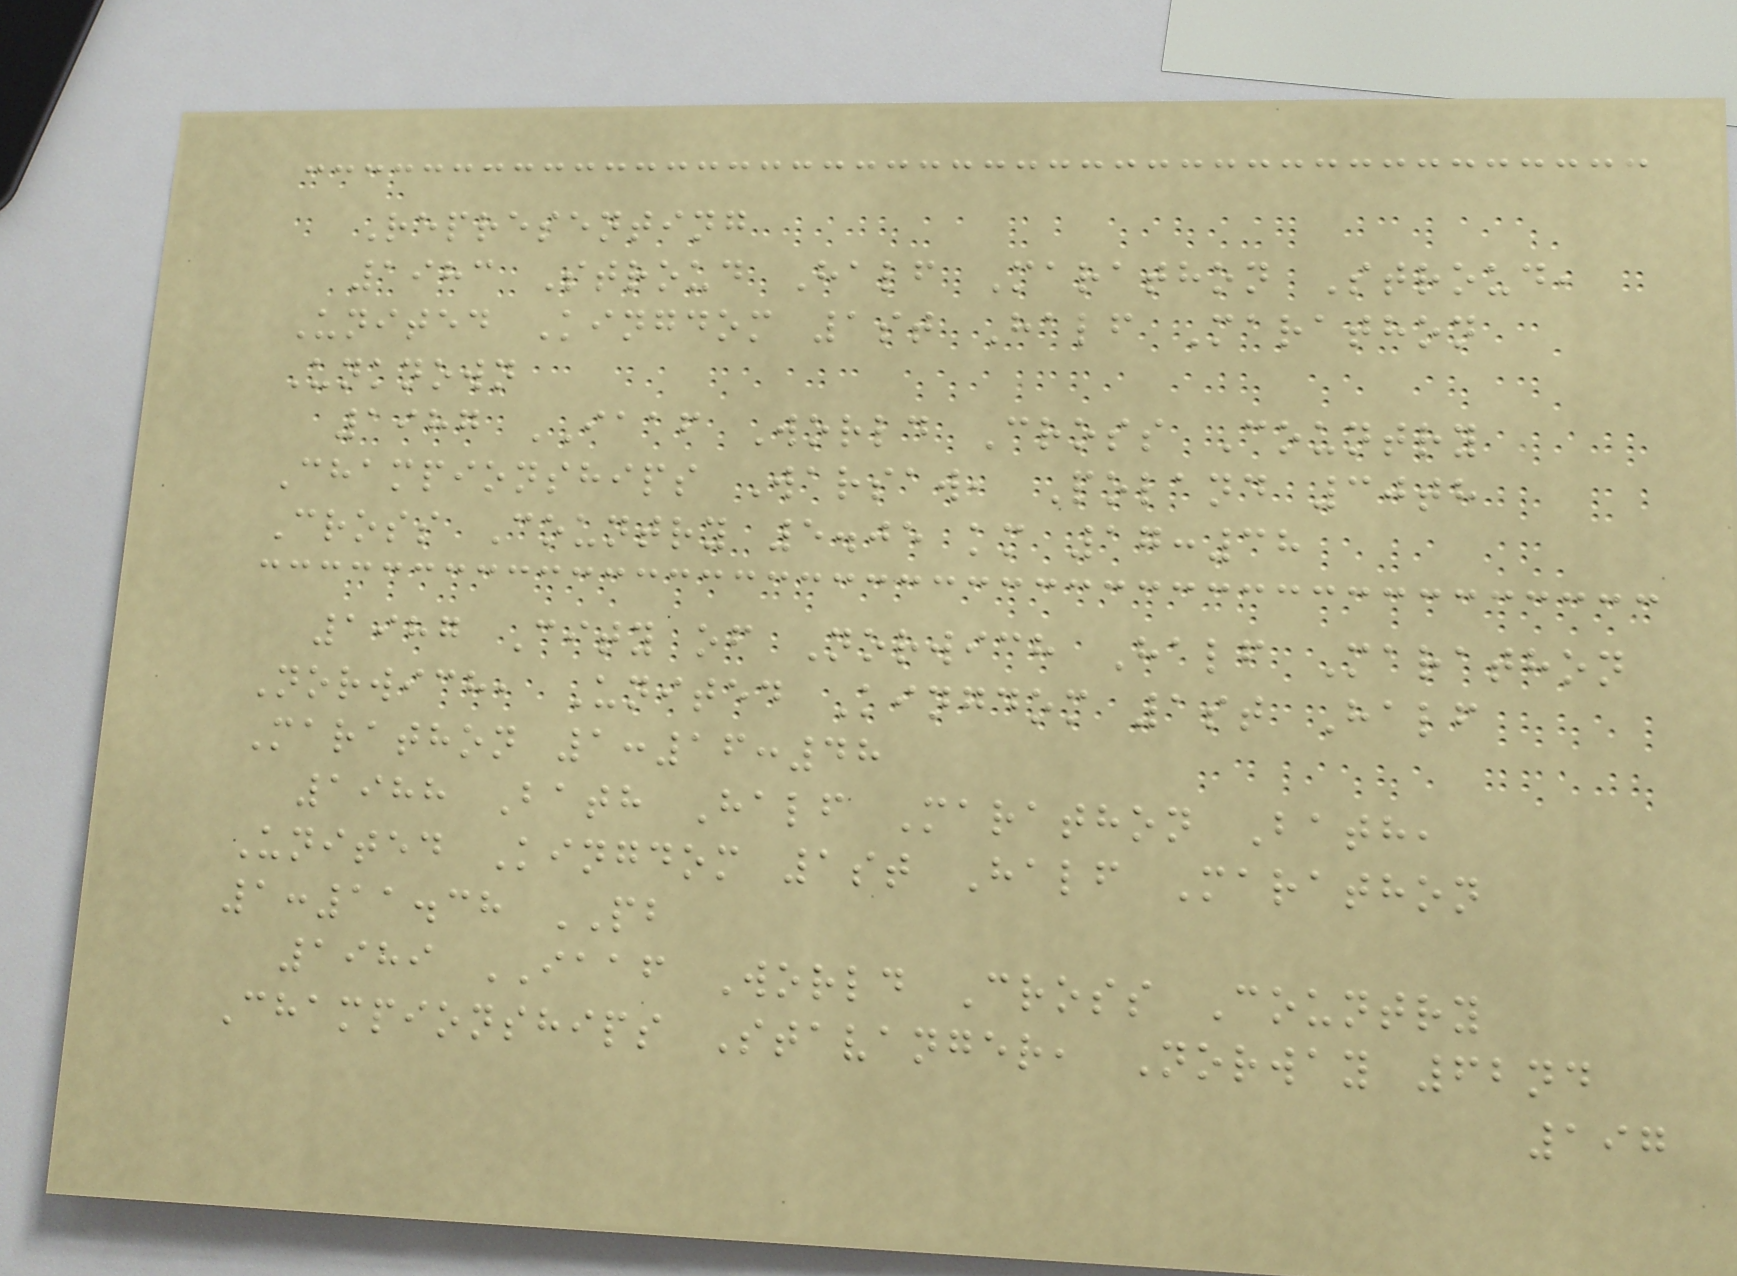Representing
1983 Stroud Half Marathon Stroud,
United Kingdom 1st Half Marathon
Unknown
1987 IAAF World Cross Country
Championships Warsaw, Poland 30th
Cross Country 5.05 km 17:38
1987 City of Norwich Half Marathon
Norwich, United Kingdom 1st Half
Marathon 1:16:48
1988 Bath Half Marathon Bath,
United Kingdom 1st Half Marathon
1:11.38 PB
1989 IAAF World Cross Country
Championships Stavanger, Norway 62nd
197
